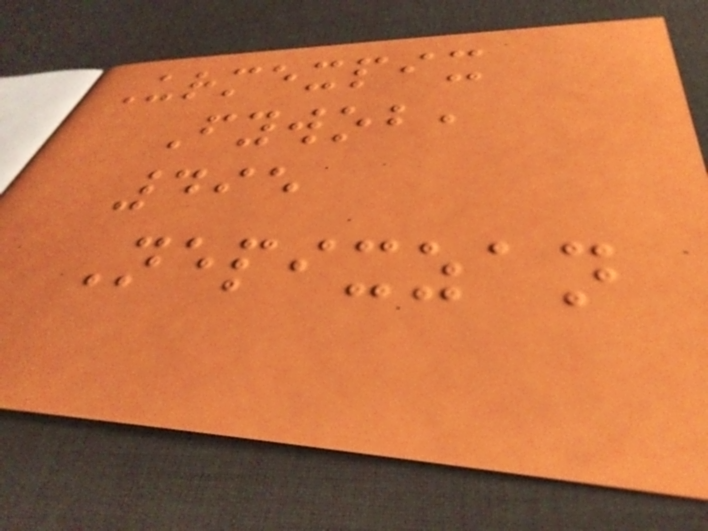Urmexpix
Fywob,
495
Nepixzan
